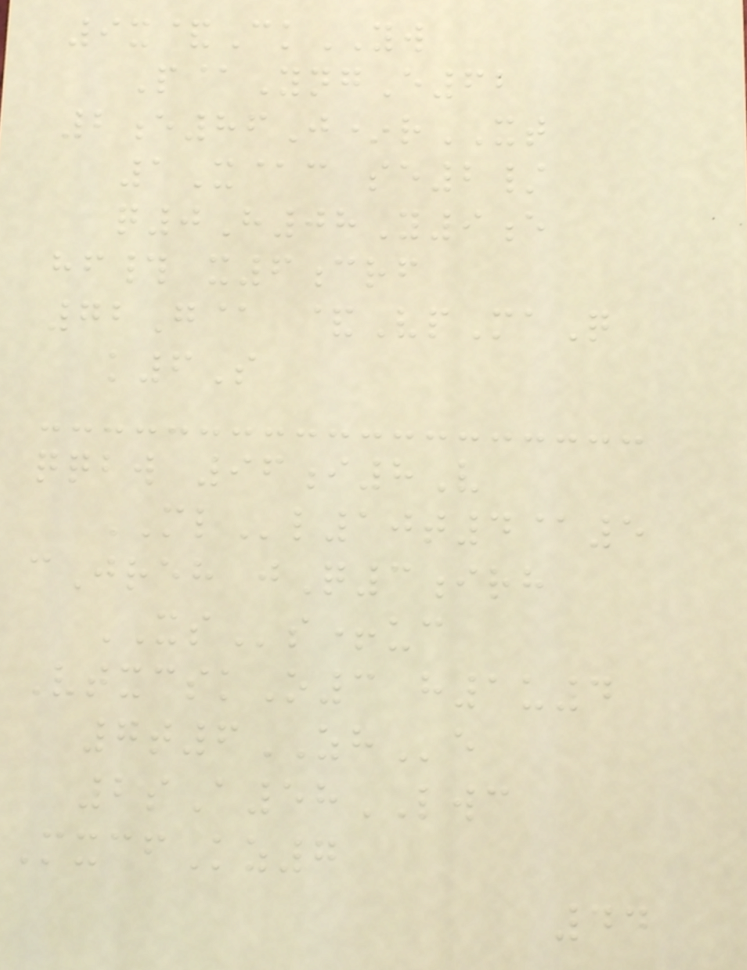9x&CkYW
P@YngE62
2e86J*rXT
1X@c se2/
q0H08Y9e
hf# x6crf
72G@ &VpMaQ
k6S
qqbw 96i8V
MLl10t4@5
cJreh jQ3irh
XSs+uc
VtxcskO3 h1u4
7t6ZHe
2sA58LWC
MxcfKz7
44
